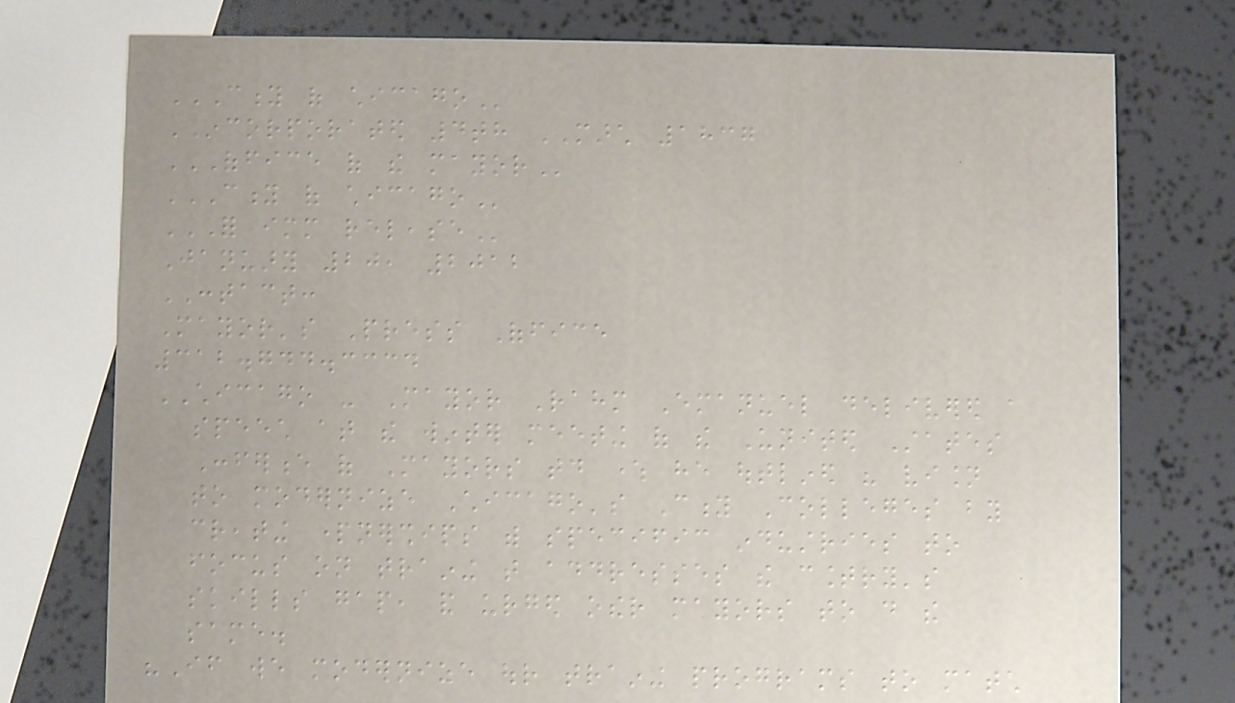CITY OF CHICAGO
INCORPORATED 4th MARCH 1837
OFFICE OF THE MAYOR
CITY OF CHICAGO
FOR IMMEDIATE RELEASE
January 20, 2012
CONTACT:
Mayor's Press Office
312.744.3334
CHICAGO - Mayor Rahm Emanuel delivered a
speech at the winter meeting of the United States
Conference of Mayors today where he outlined his vision
to modernize Chicago's City Colleges by
creating partnerships with specific industries to
focus on training that addresses the country's
skills gap, and urged other mayors to do the
same.
"If we modernize our training programs to match
